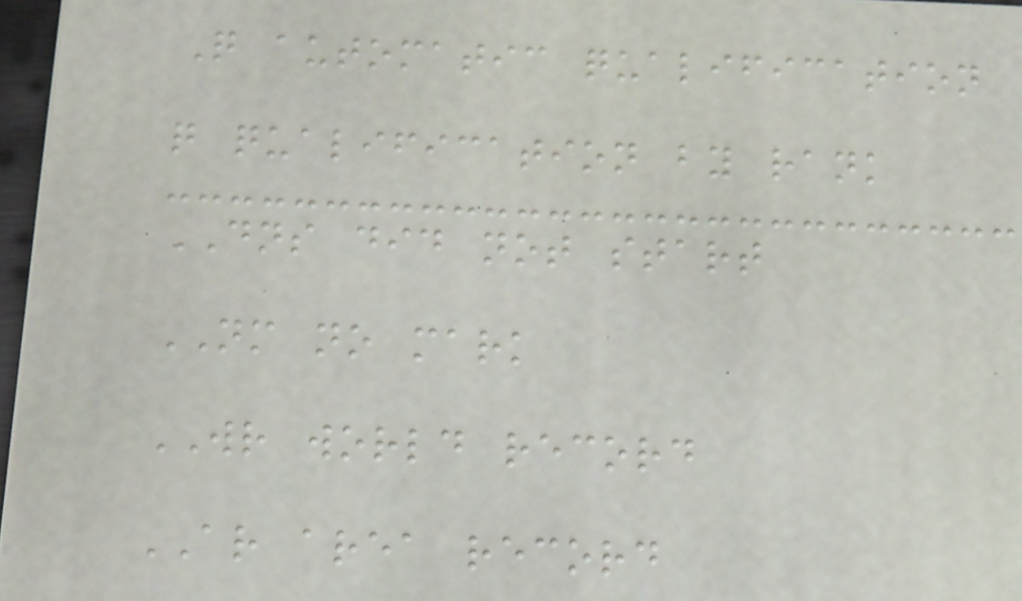Q automatic qualification
q qualification by rank
DNS did not start
NM no mark
WR world record
AR area record
